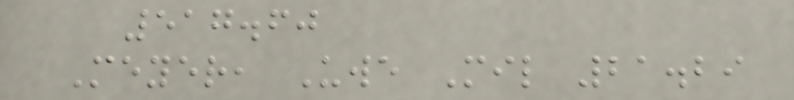517.60
Meyer, Uwe Mil 21.29
